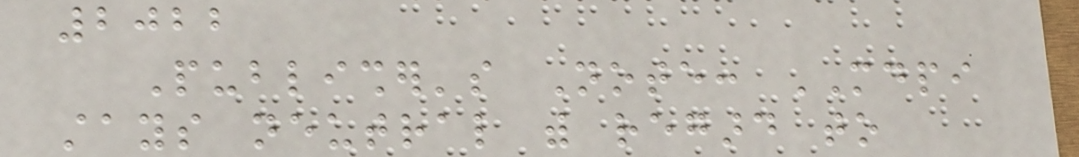2022
Publisher's Note: MDPI
stays neutral with regard to
